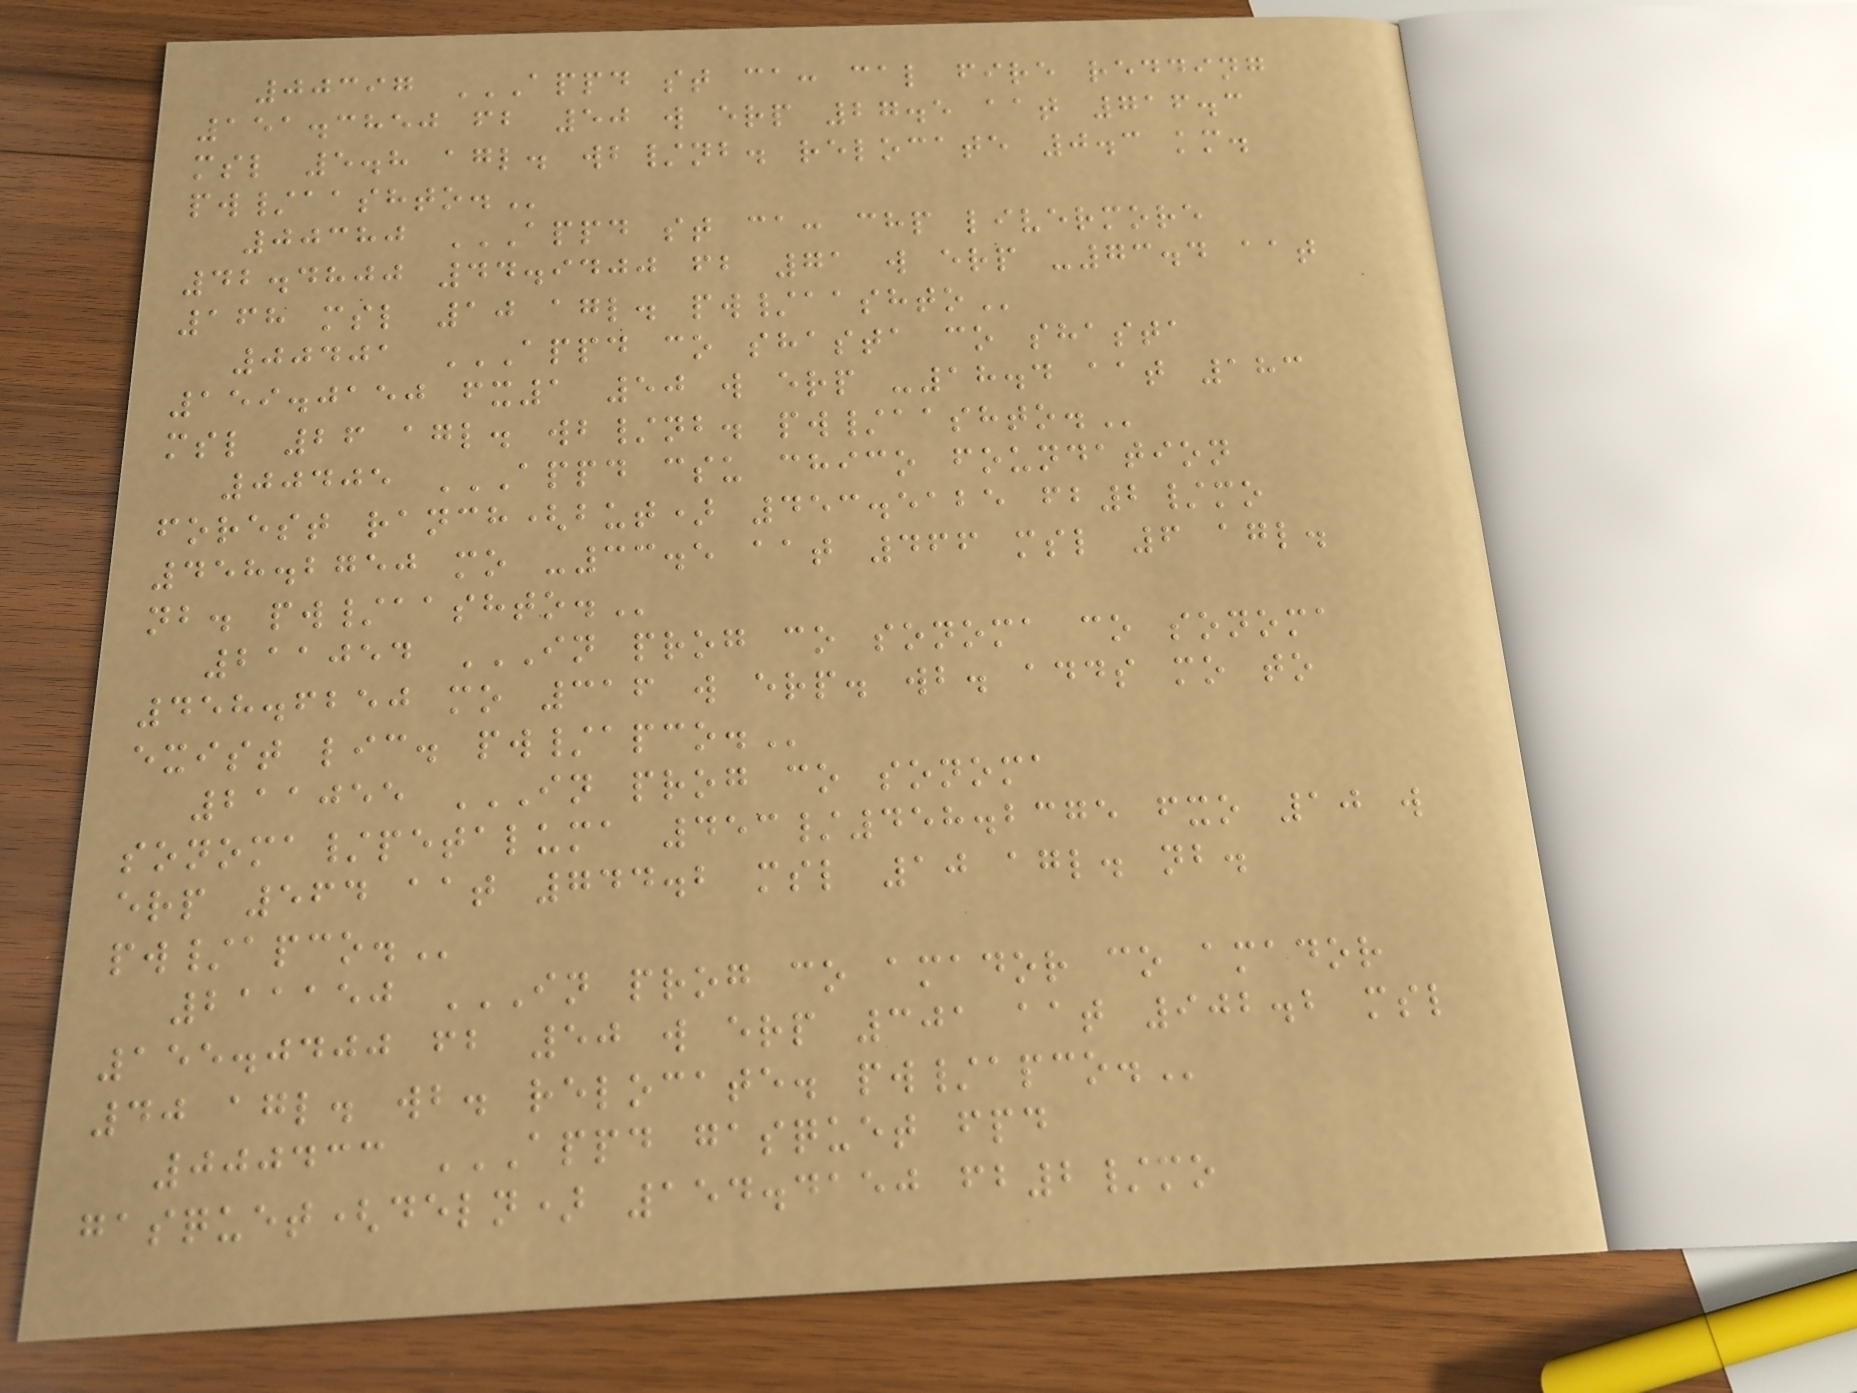00397 APPD ST CA: CAL FIRE REDDING
151.3850 FB 50 W ERP 27.5 AAT 716.3
MSL 5.8 AGL. WB/NB. RELOCATE 0.3 KM.
PW/AASHTO.
00380 APPD ST CA: CHP LIVERMORE
42.4800 44.9400 FB 71 W ERP -73.4 AAT
168 MSL 10 AGL. PW/AASHTO
00401 APPD CO SHASTA CO SHASTA
159.0150 FX1 50 W ERP -18.4 AAT 183
MSL 26 AGL. WB/NB. PW/AASHTO.
00405 APPD CSU CHICO FOUNDATION
FOREST RANCH(BUT) 453.5125 FB2/MO
458.2750 MO -33.5 AAT 466 MSL 6 AGL.
NB. PW/AASHTO.
211054 IN PROG CO SONOMA CO SONOMA
458.6250 MO 316 W ERP. WB. ADDS MO TO
EXIST LIC. PW/APCO.
211055 IN PROG CO SONOMA
SONOMA/PETALUMA 453/458.2375 FXO 10 W
ERP 564 AAT 744.2 MSL 10 AGL. NB.
PW/APCO.
211150 IN PROG CO AMADOR CO AMADOR
155.0400 FB 50 W ERP 301 AAT 902.2 MSL
40 AGL. WB. RELOCATE. PW/APCO.
000433 APPD GASQUET FPD
GASQUET(DELN) 154.4150 FB2/MO
